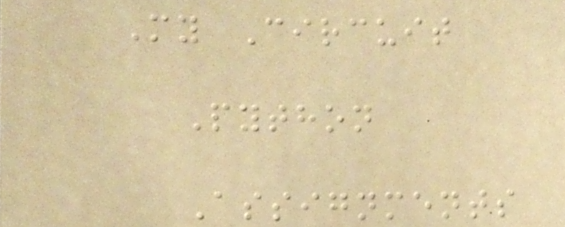My Circuit
Python
Assignments
